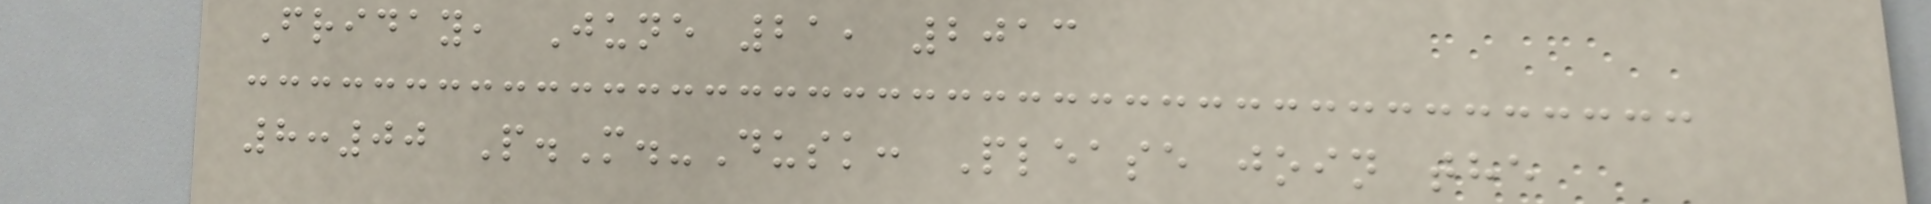Friday, June 21, 2013
8:00 P.M.-Dusk: Please join the
